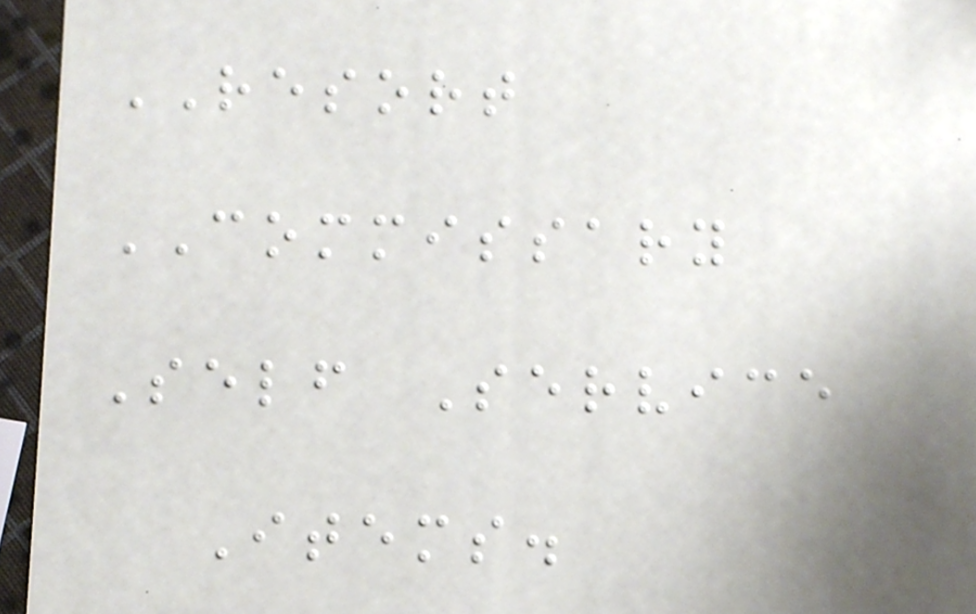RESORT
COMMISSARY
Self Service
Items.
